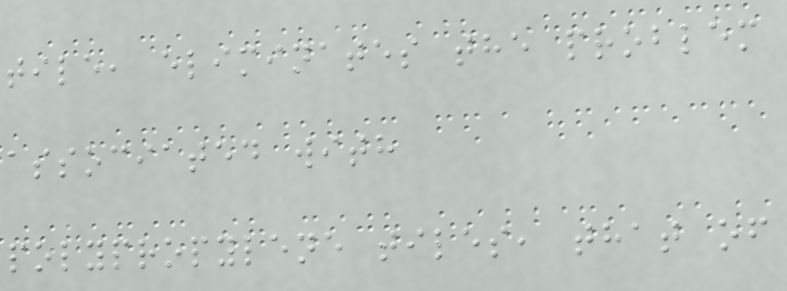tile, eliminates the problem
associated with
polypropylene tiles, that of
